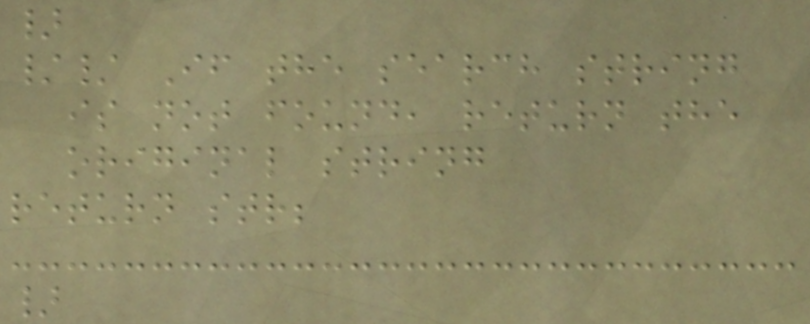}
// If the search string
is not found, return the
original string
return str;
}
